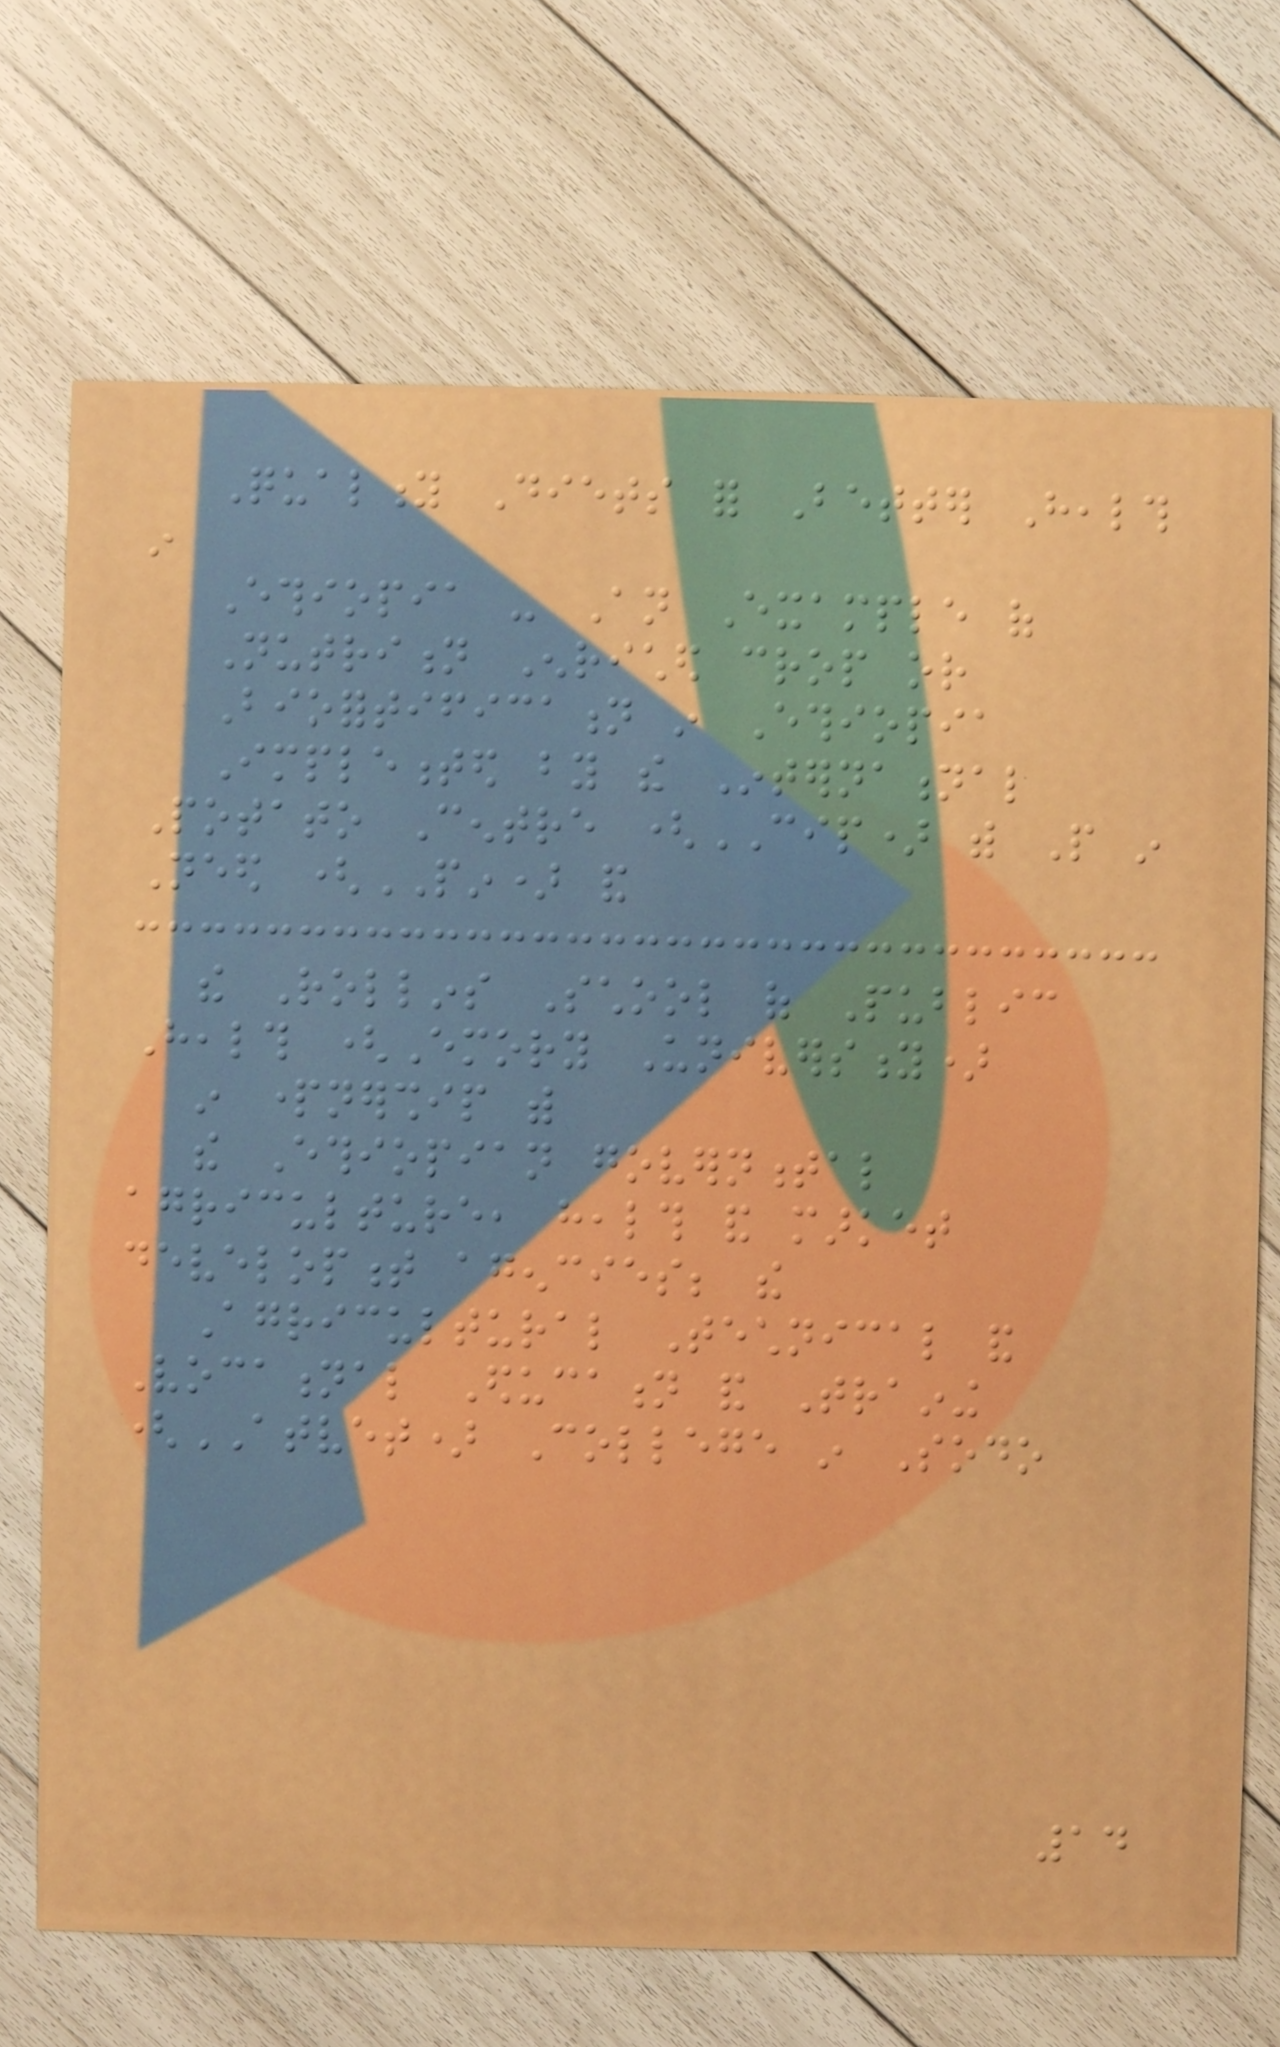Quality Diets for Better Health
in
Ethiopia - An Example of
Nutrition Enriched crop or
Biofortification in Ethiopia
Implemented by the International
Potato Centre (CIP) with People in
Need (PIN) and
the Rollins School of Public
Health (Emory University)
in partnership with
the Ethiopian governmental
agriculture, health and market
development agencies; the
Agricultural Technical and
Vocational Education and Training
(ATVET) College in Sodo
14
